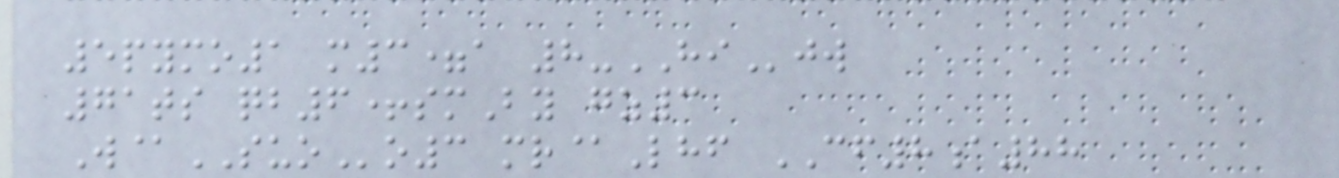5pymo1 m3=a 8-HIjw
71ts qb6+smBy gz3
W@SUOo3 mr@Lhf CF8a88
